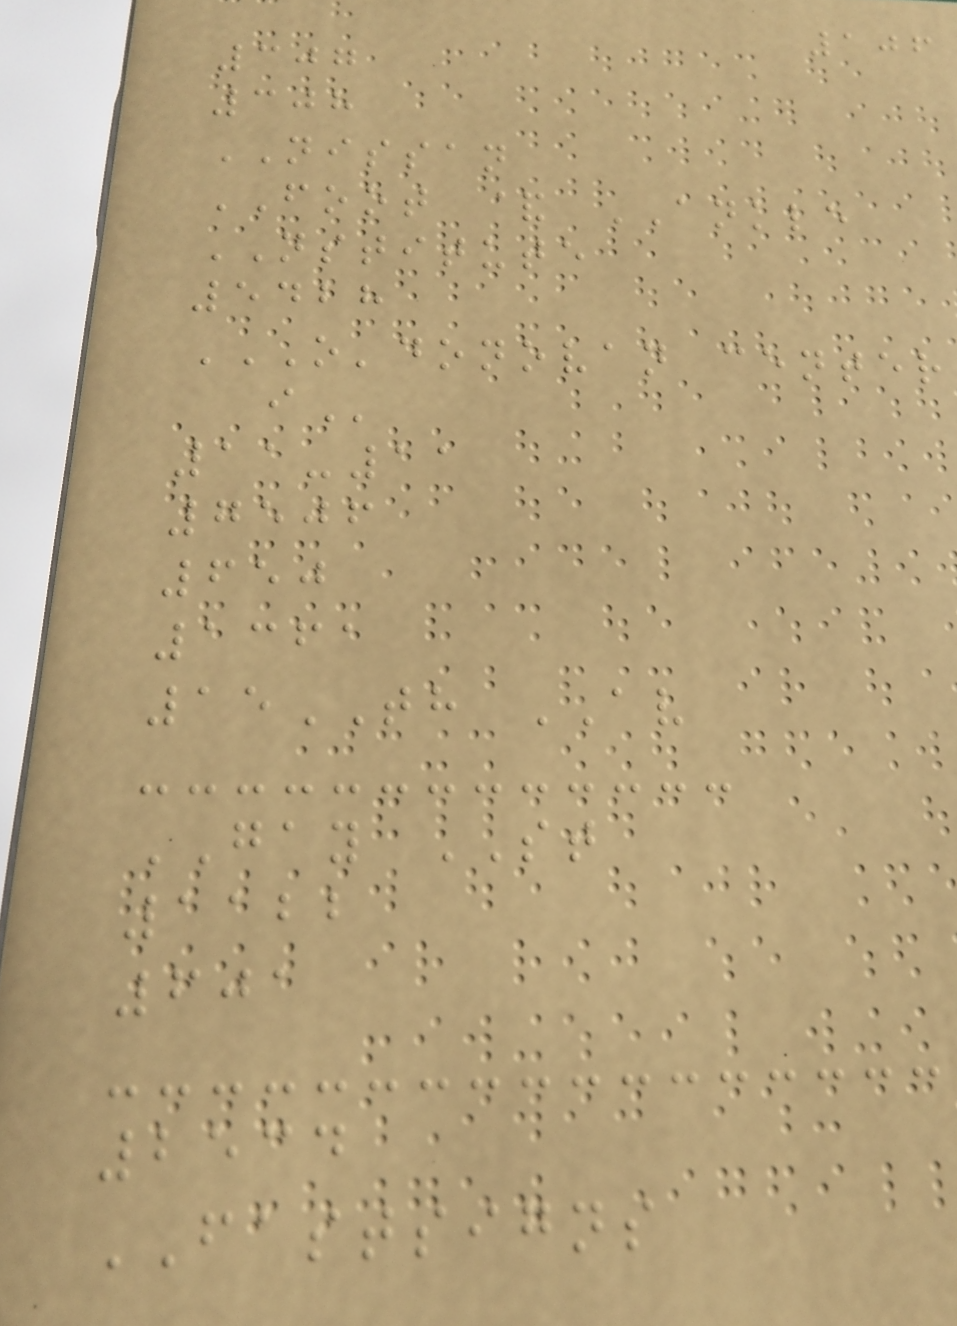106
307
308
NISSAN
FOOT & ANKLE
NSTITUTE
5428
O'DONOVAN CENTER
I
11-11
7506
650
1361
15TH AV
GAY ST
1122
601
2534
FASTSIGNS
